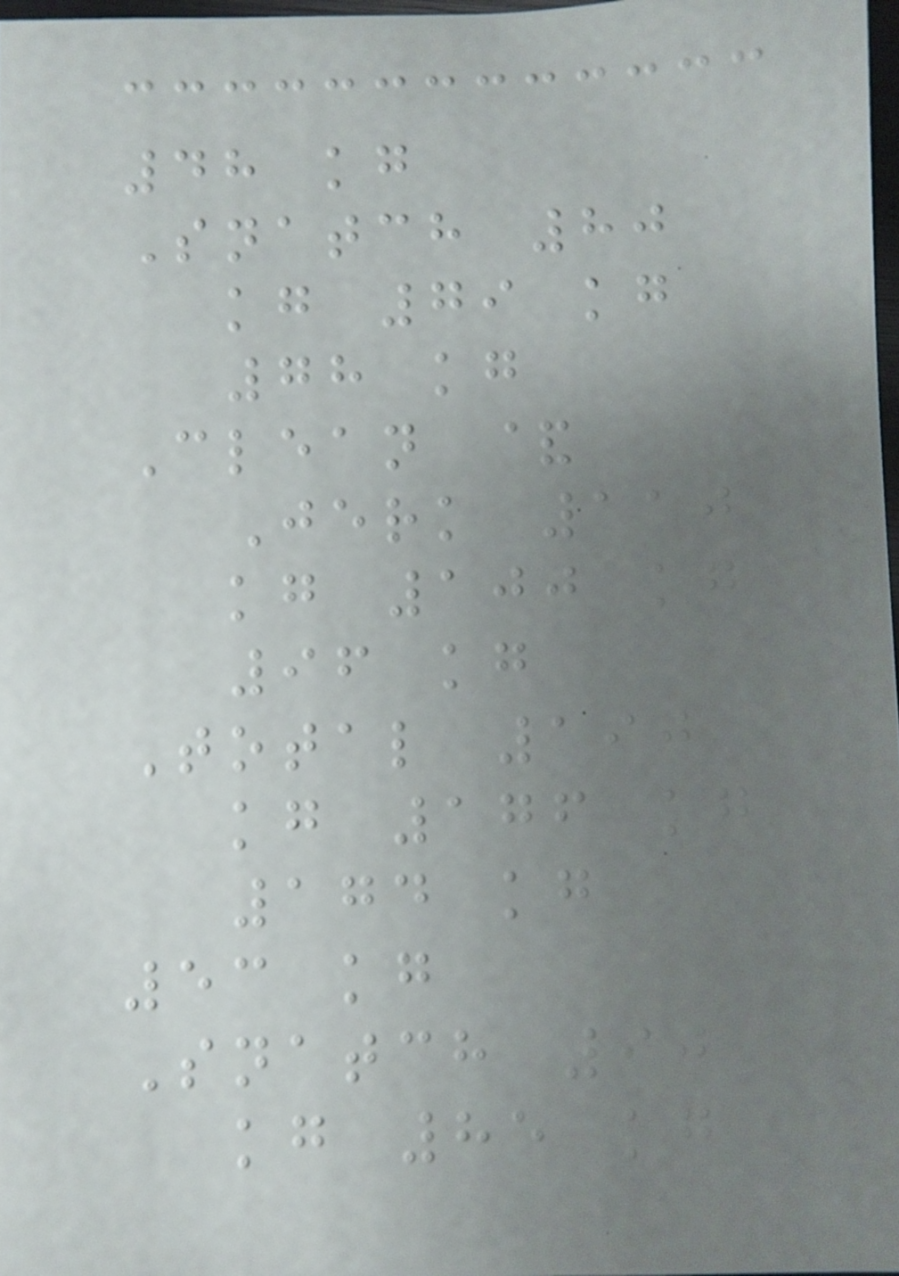48 kg
Snatch 80
kg 79 kg
78 kg
Clean &
Jerk 110
kg 100 kg
96 kg
Total 190
kg 176 kg
174 kg
53 kg
Snatch 90
kg 85 kg
